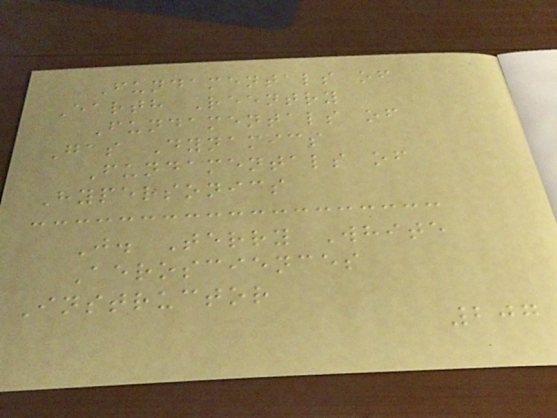Fundamentals of
Earth Reentry
Fundamentals of
Gas Dynamics
Fundamentals of
Hypersonics
J. Terry White
Aerosciences
Instructor
207
